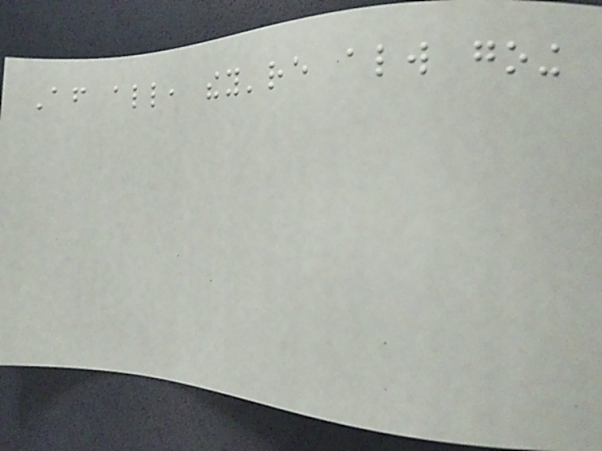After all, they're always going
